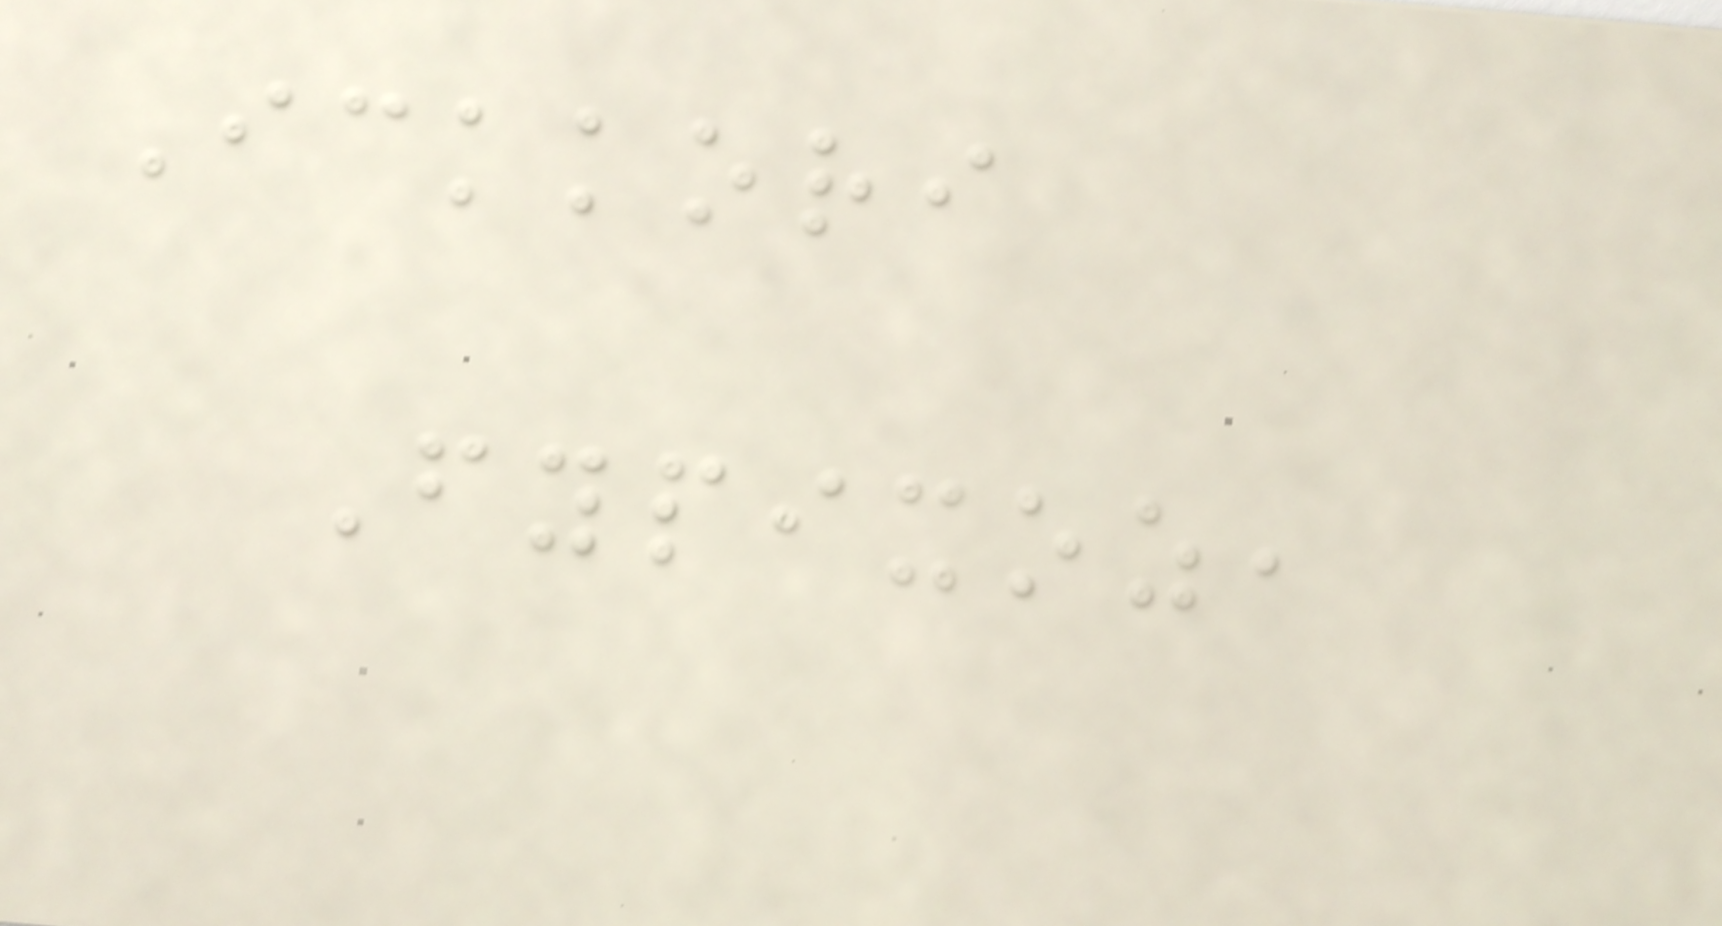Ickkori
Fypixoz,
